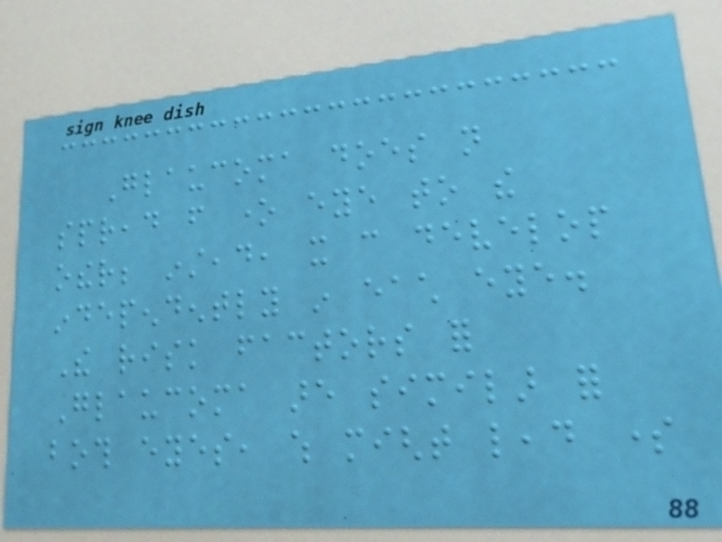Glaucoma does not
spread from one eye to the
other; instead, it can develop
independently in each eye.
The risk factors for
Glaucoma are similar for
both eyes, which might lead some
